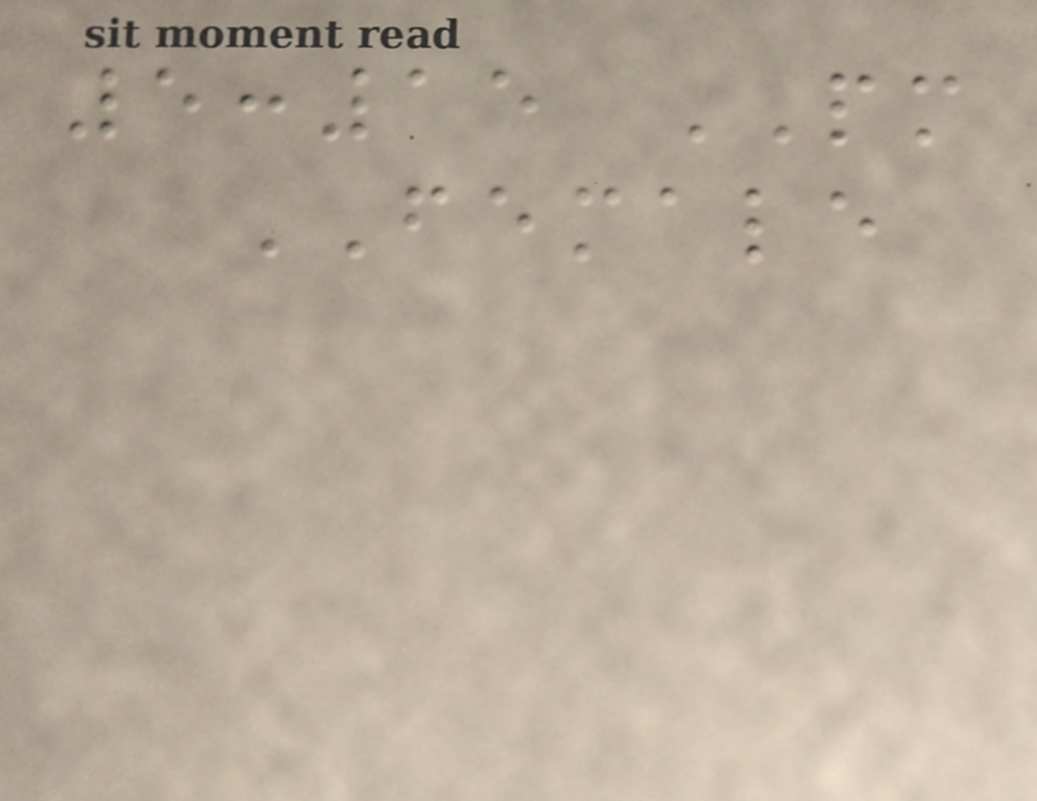5:15 PM
FEMALE
